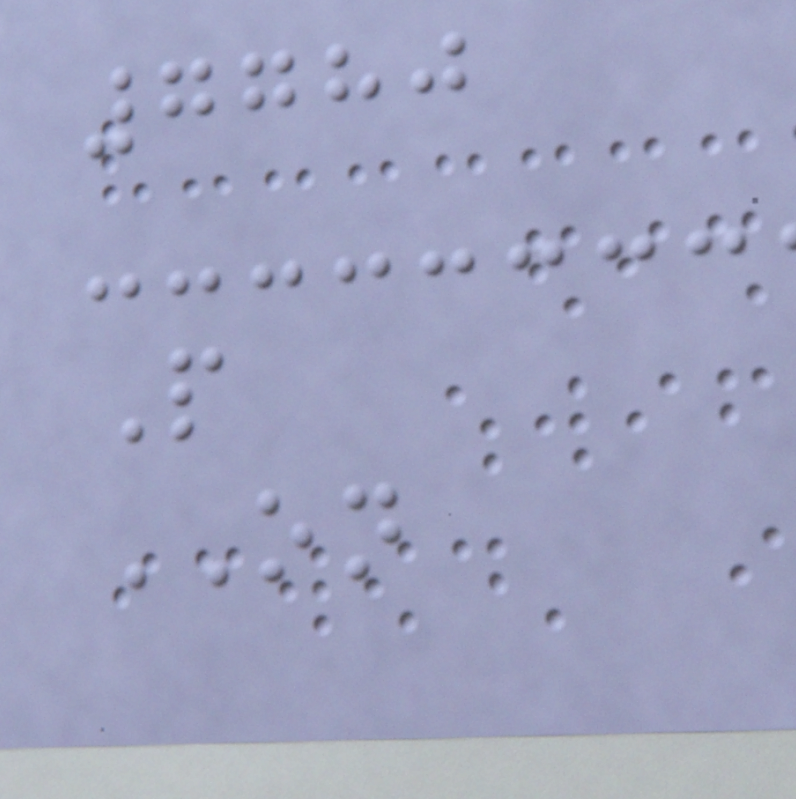7780
P
ON
